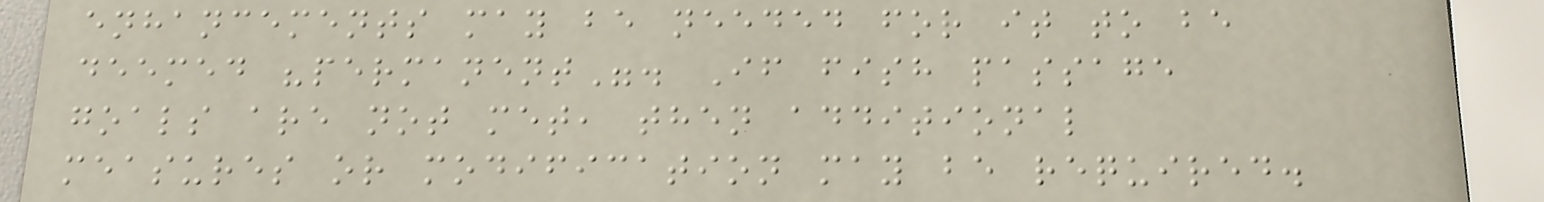enhancements may be needed for it to be
deemed "permanent". If fish passage
goals are not met, then additional
measures or modification may be required.
